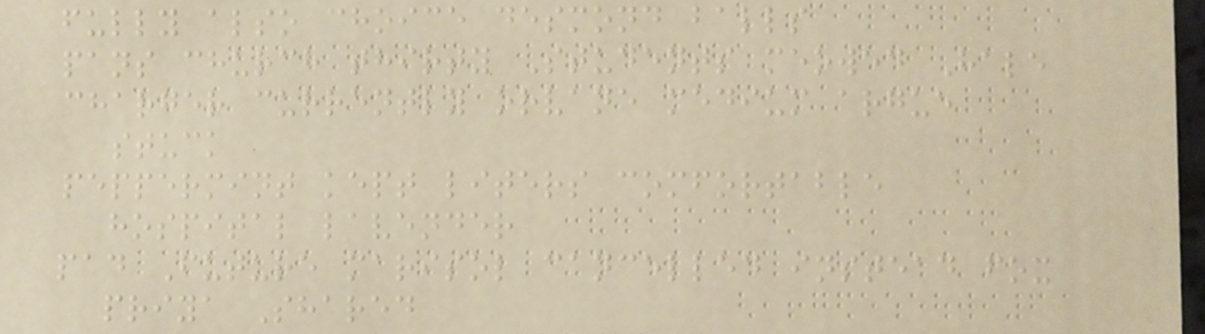fully also choice desmond balls
pans church thirty Students meowed Hale
charger currently orvane medium argue
stuck
peppermint kept liters comfortable
hospital lavender
pad Future marisol cancelled instead fox
priya Shared
